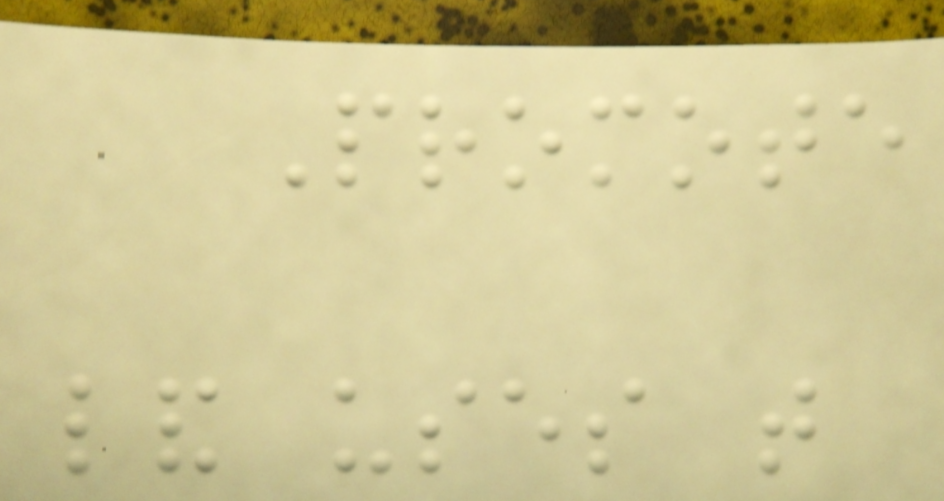Promote
land uses that
